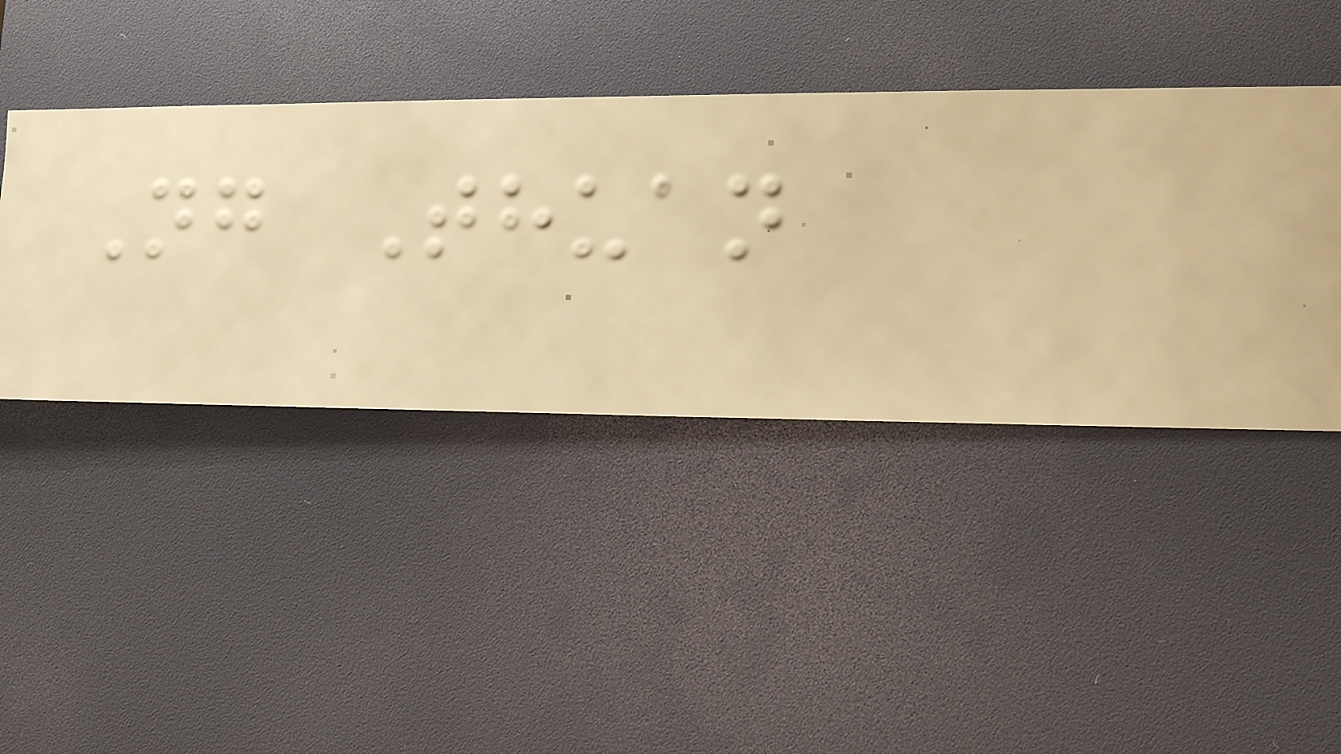Ng Thuan
